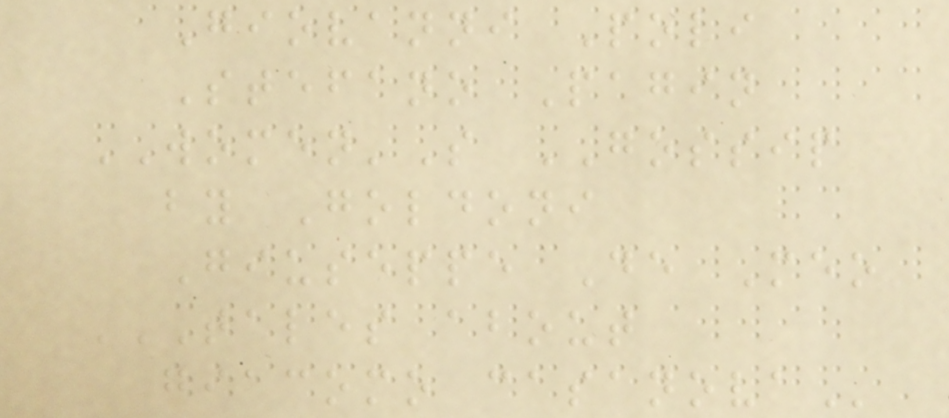Giovanni Poli
Stefano Pagin
WOMEN'S GOSSIP
by Goldoni
Giuseppe De Meo
TALES ABOUT
GIACOMO CASANOVA
